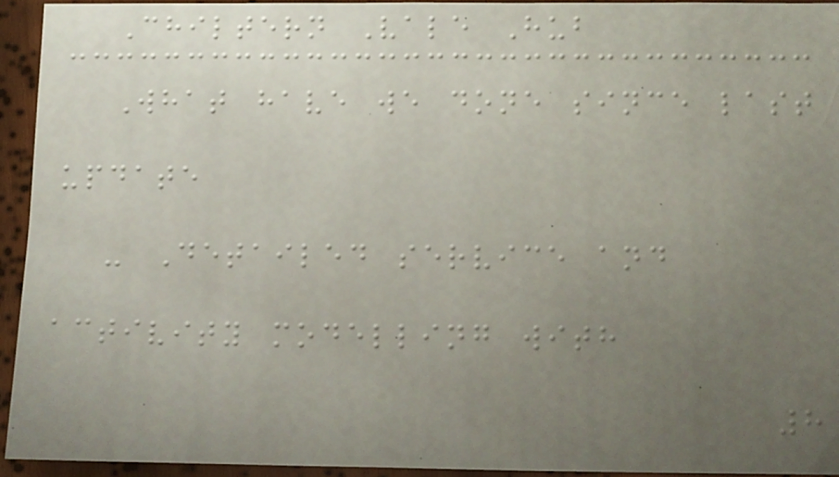Chiltern Vale Hub
What have we done since last
update
- Detailed service and
activity modelling with
8
